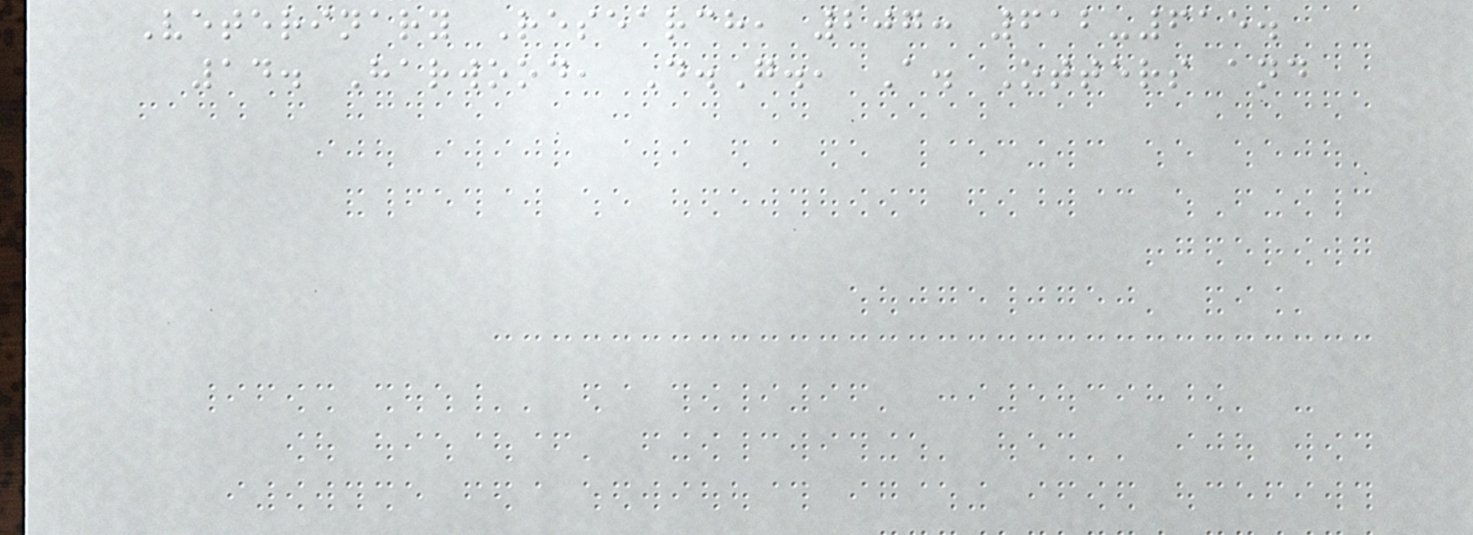Veterinary Research, 207: 612-615.
14. Harwood, D.G., A. Otters and
